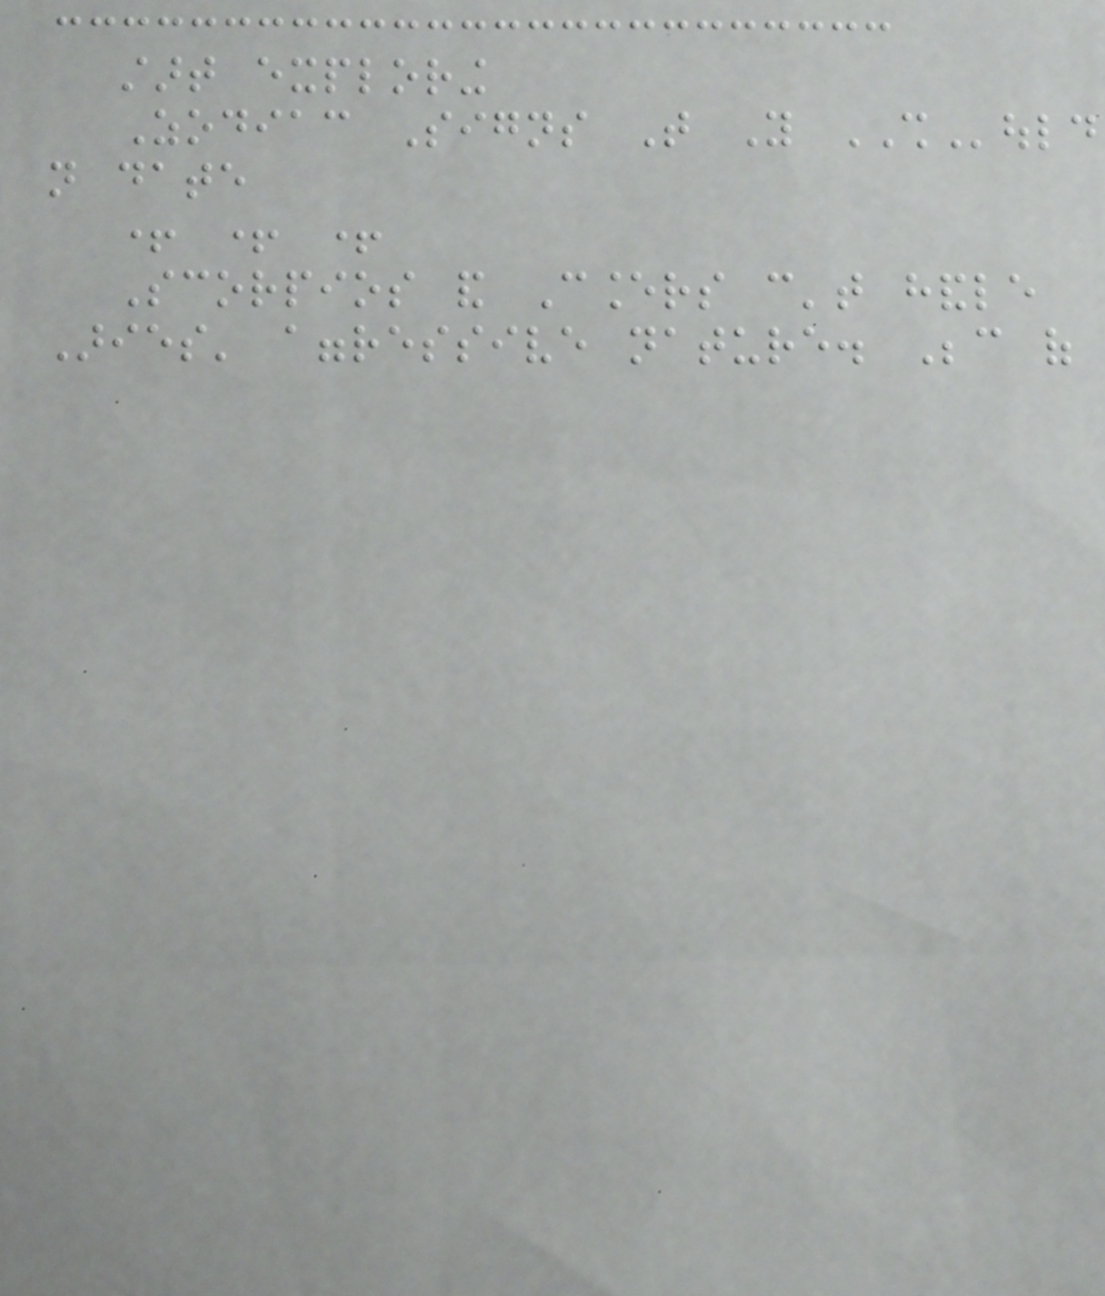start exploring
Zodiac Signs That You SHould
not date
+ + +
Scorpios and Cancers can't handle
Aries' aggressive nature. Because of
